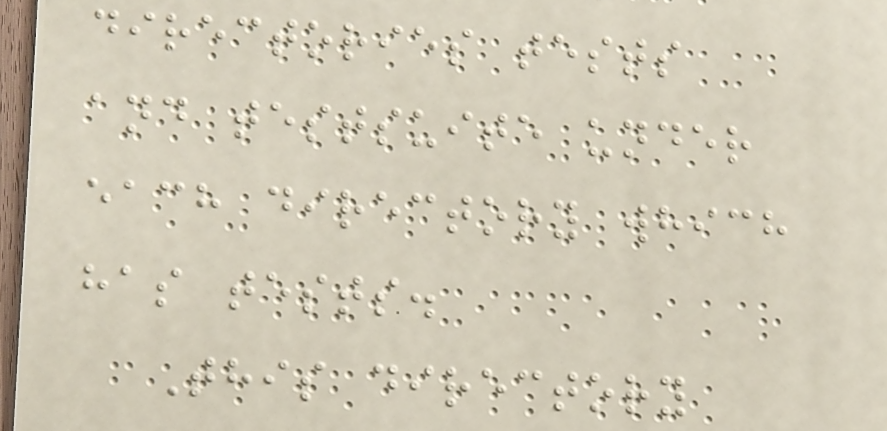directories tests
and testsuite under
each directory which
has tests.
This directory
